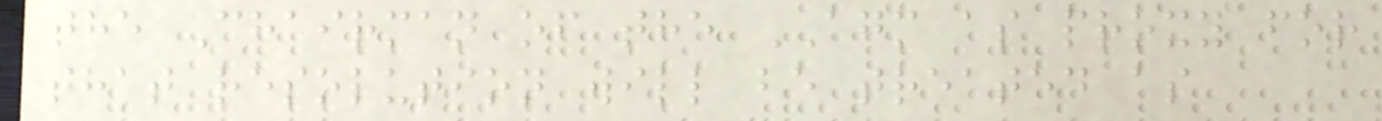the Chairman of the AGM as proxy for
that resolution will be treated as
